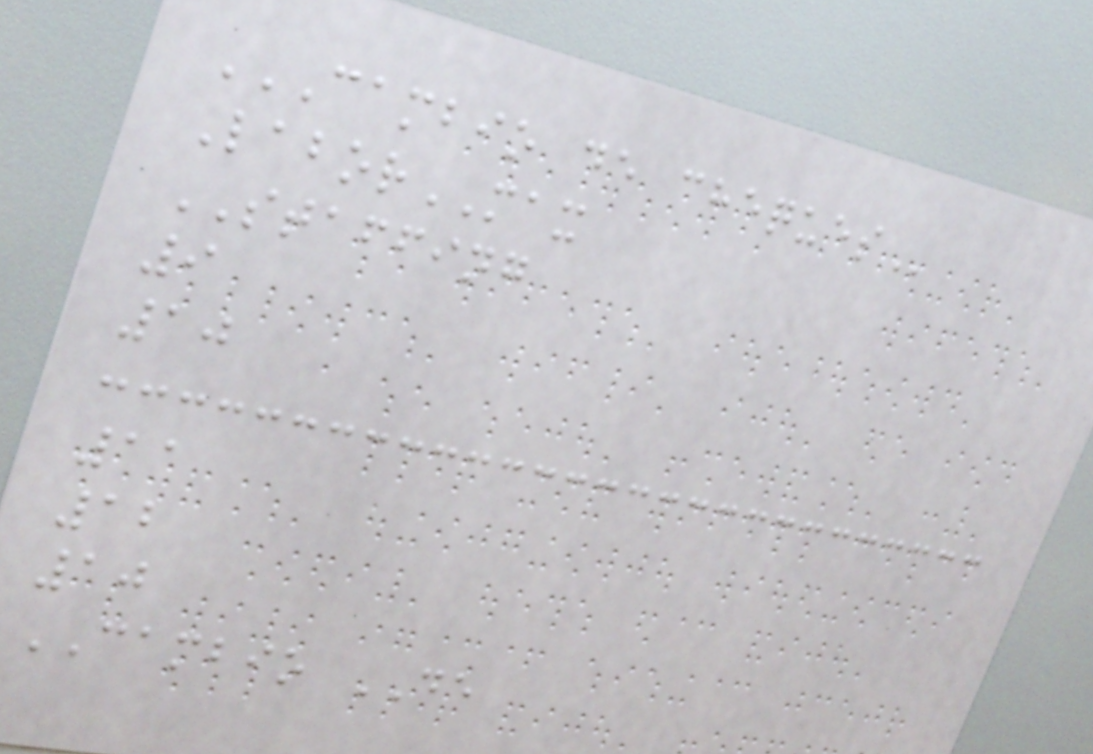CAMBIO DE CHEQUES
LaborMAX
STAFFING
9
10
11
12
10
CAMBIO DE
